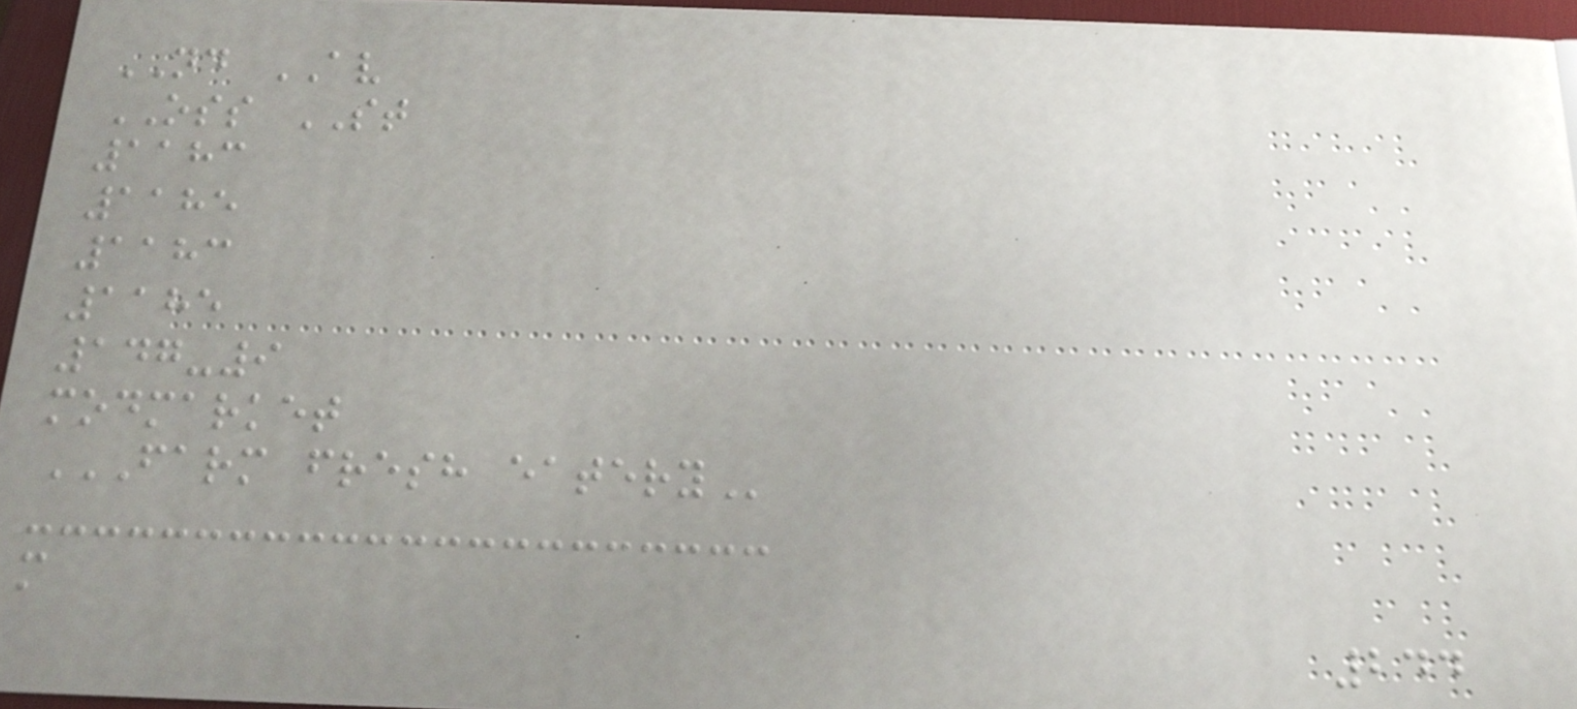ND AV
OSS ST
1183
1185
1183
1185
147-9
modmarket
FARM FRESH EATERY
m
244
